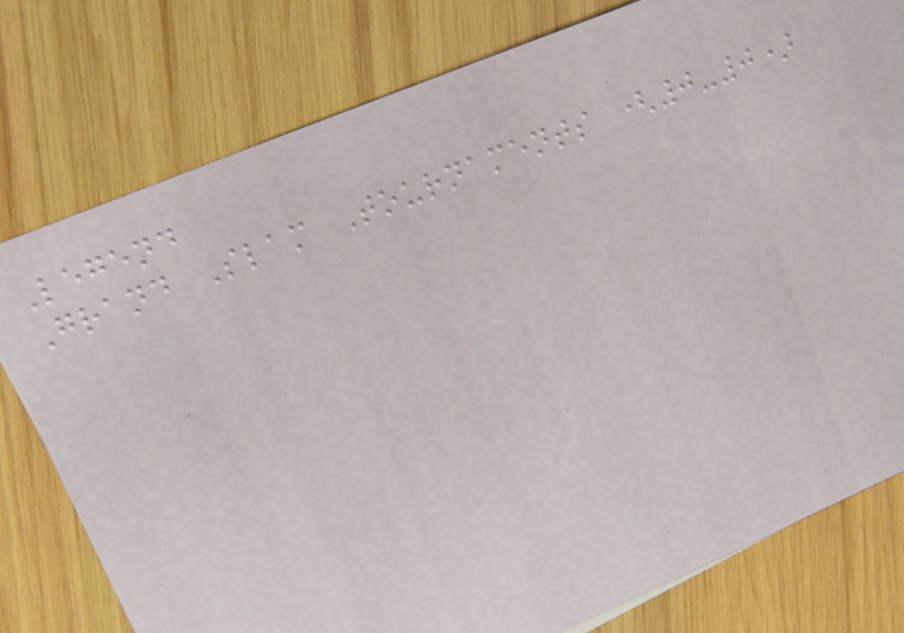Legend
Grand Slam Tournaments (0-0)
